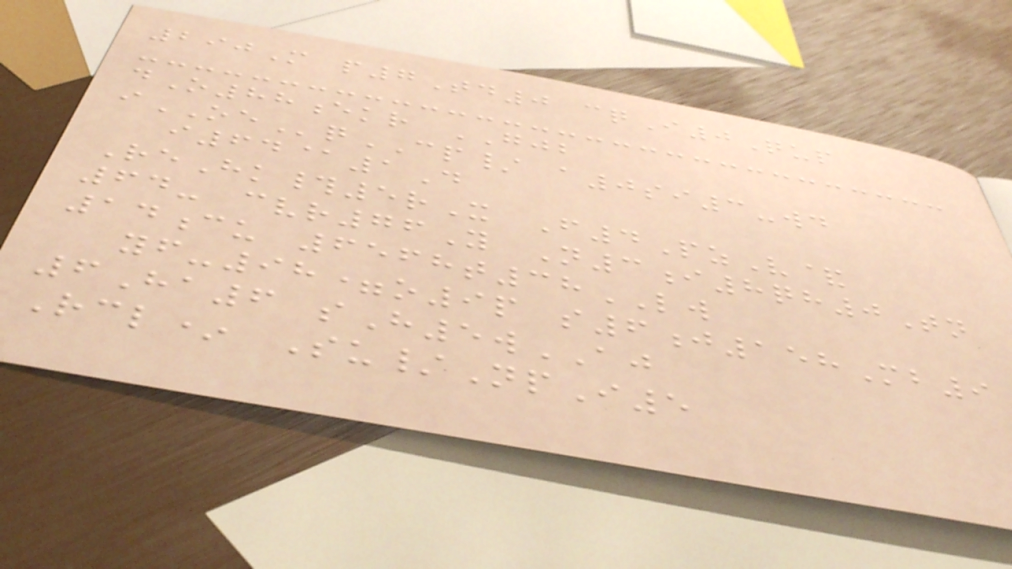290M p7Td0 cqI0Qup
dO88ekr GJB
iOEqCP/ a0si3-wd
i64@1D
ReHk#5rX F4PzV&
64- cvr76Y N3i8qh0Tn
14cu 6568t38LW
yf-98=o9p s6j158Mb9
6Ha6 sH5wAJ
Rcl* Su/NpI5
